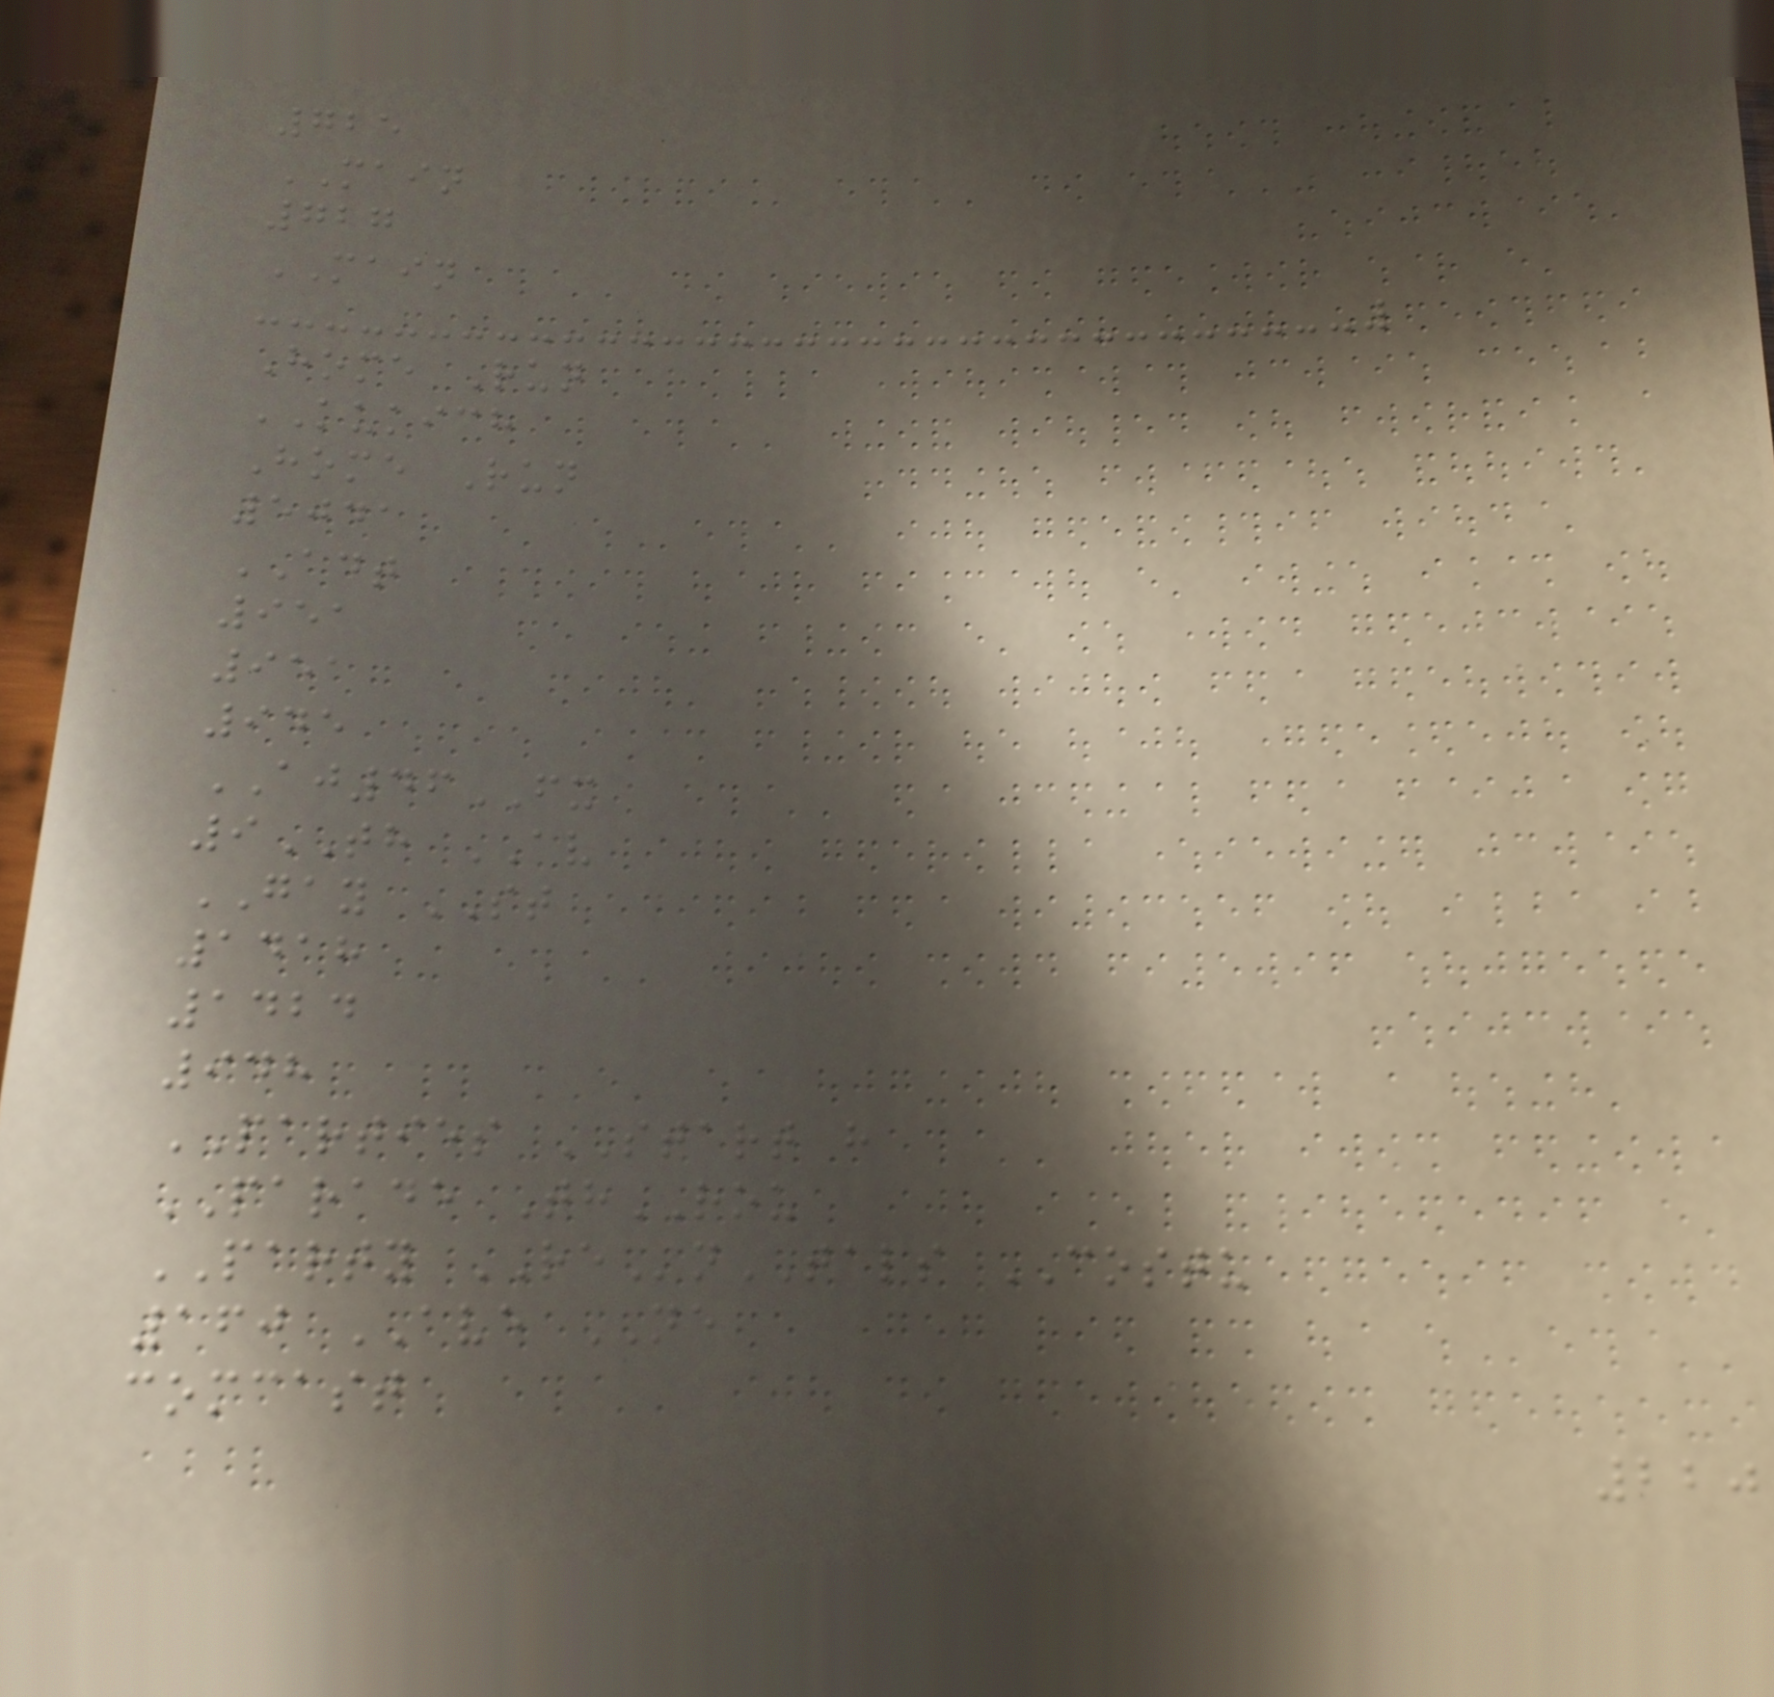725
MAIN
727
MAIN
Home Run
KUKICH
Home Run
5041
ADT
951
951
945
AJ46FX
9TH AV
GAY ST
1418
1424
948
PARTIES START h
PARADE ThROU
PARTY REnTALS COSTU
160 AVE NE
comcast
220
